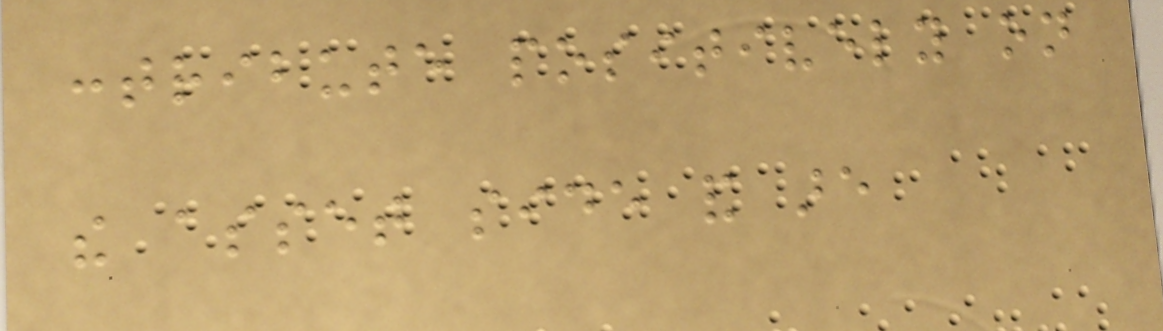contribute positively on
the asset side and are
